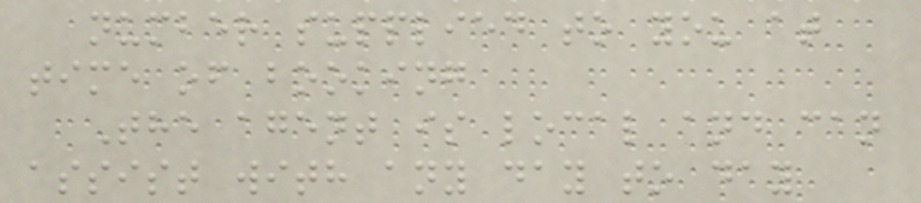number supplied to you at
time of booking
The agent is local and can
assist with any day to day
